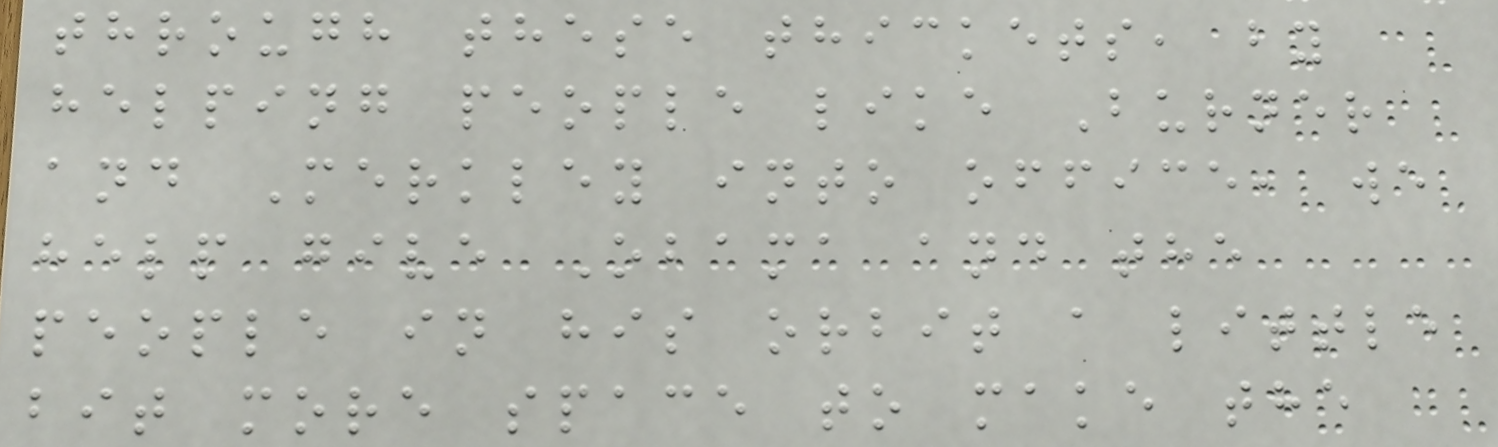through these thickets, by
helping people like Burner
and Merkley into office, we
help give Obama and the
people in his orbit a little
bit more space to make the
